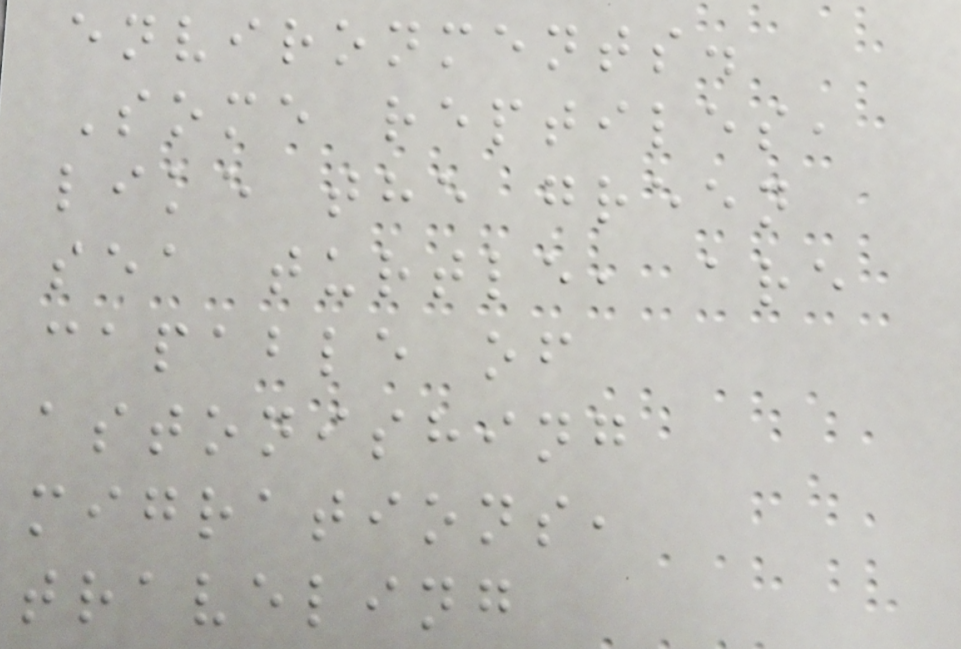environments.
Some reptiles,
like the green
sea turtle, are
capable of
astonishing
migrations,
traveling
